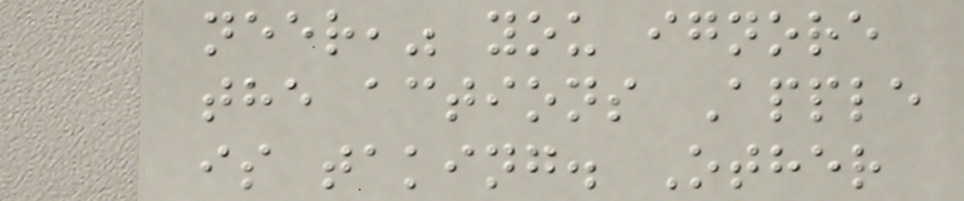neer," you ignore
the actions Apple
is taking. Other
